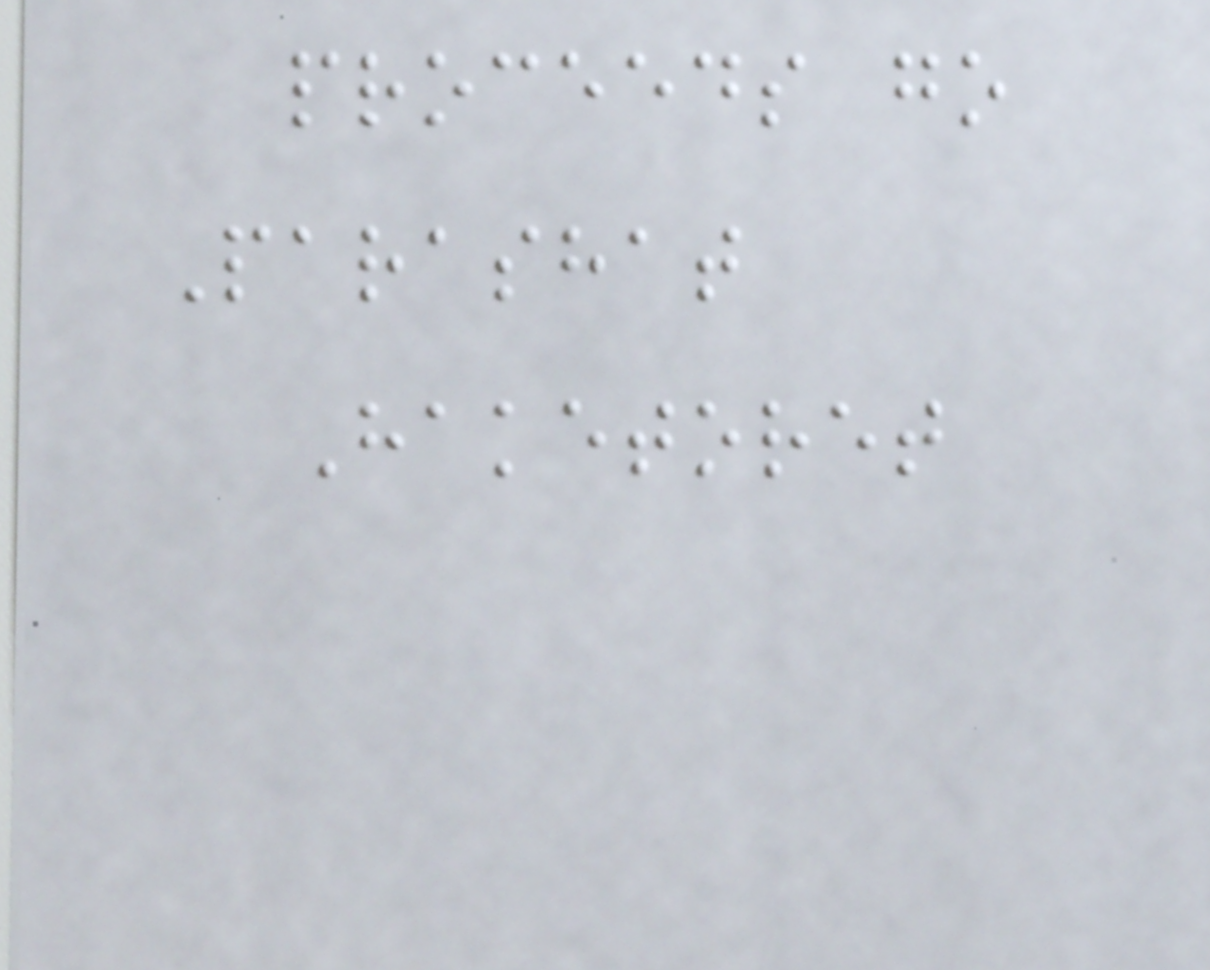proceeds go
Parashat
Haketoret
